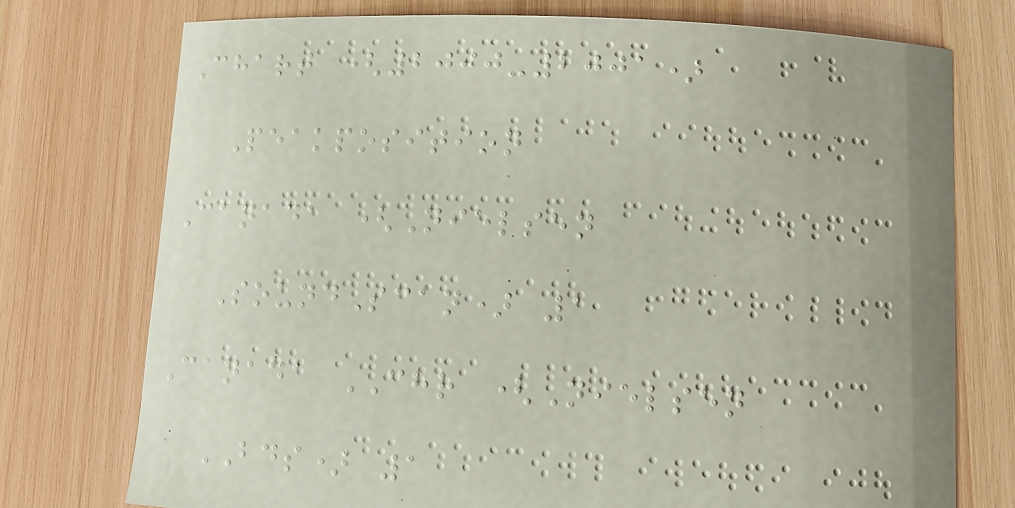Chart (2000-2001)
Peakposition
Canada (Nielsen
SoundScan) 1
Canada CHR (Nielsen
BDS) 1
